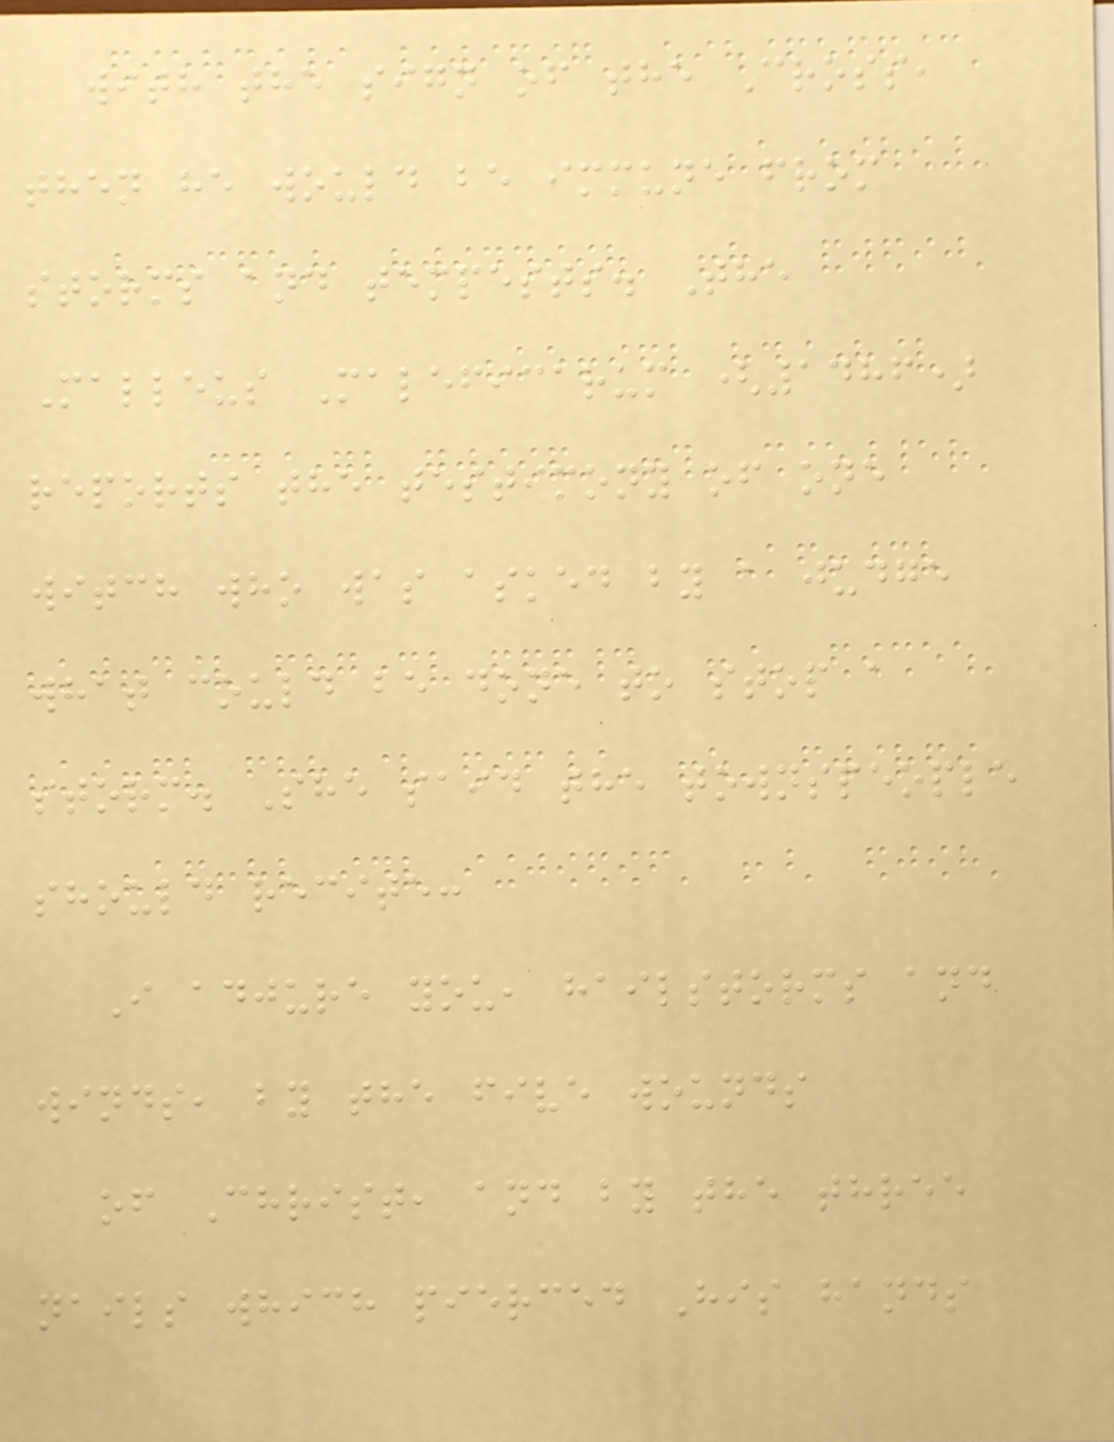with the sign of the Cross,
then he would be immune from
storms and tempests. The
Malleus Maleficarum (1486)
reports the testimony of one
witch who was asked by a judge
what could be done to stop a
storm. She said the townspeople
should recite:
I adjure you, hailstorms and
winds, by the five wounds
of Christ, and by the three
nails which pierced His hands
